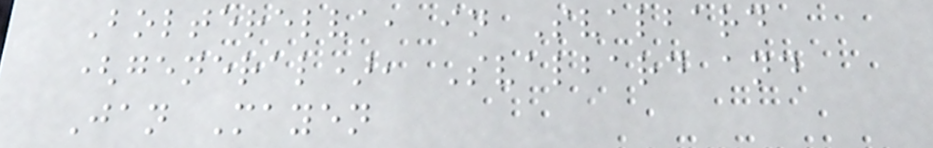Bolterelva, in Svalbard
(general), Svalbard and
Jan Mayen
